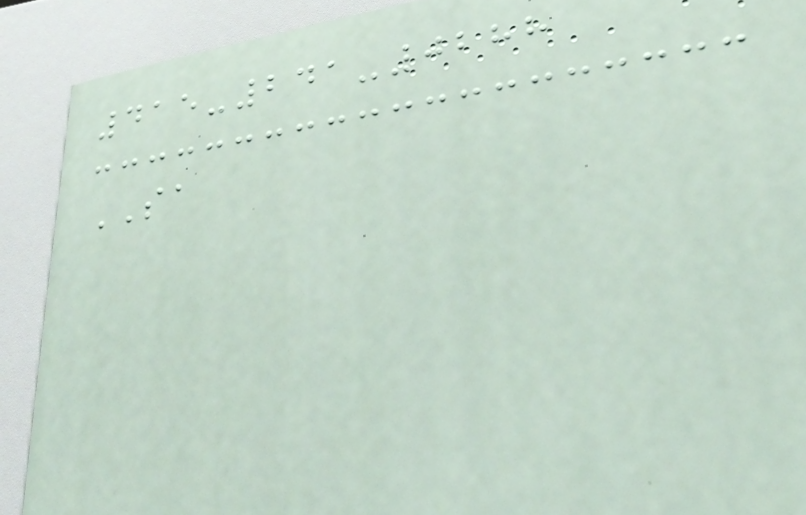415-241-0288
SA
